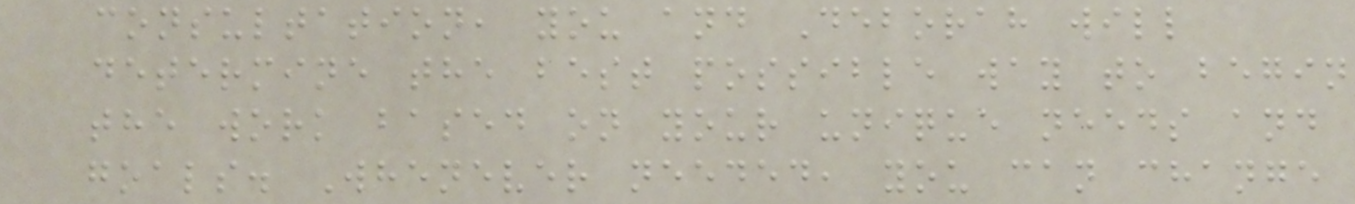consultation, you and Deborah will
determine the best possible way to begin
the work based on your unique needs and
goals. Whenever needed, you can change
